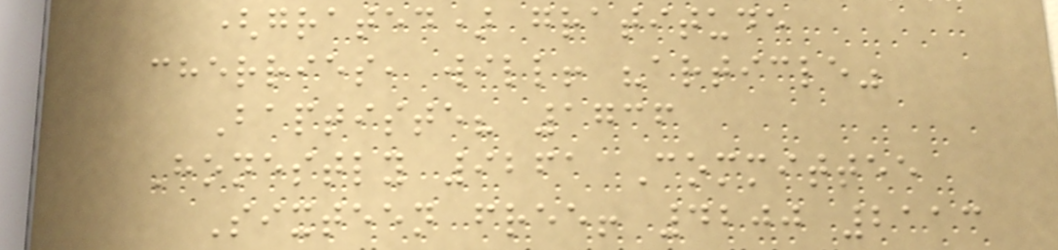(grated) gratitude
cherries, will! "article"
Baptiste? 1736
Honestly 9261 Committee
Sixteen free! 4200 2113
